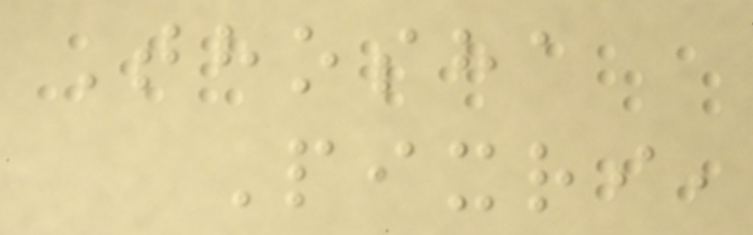Thosha
Pixri,
